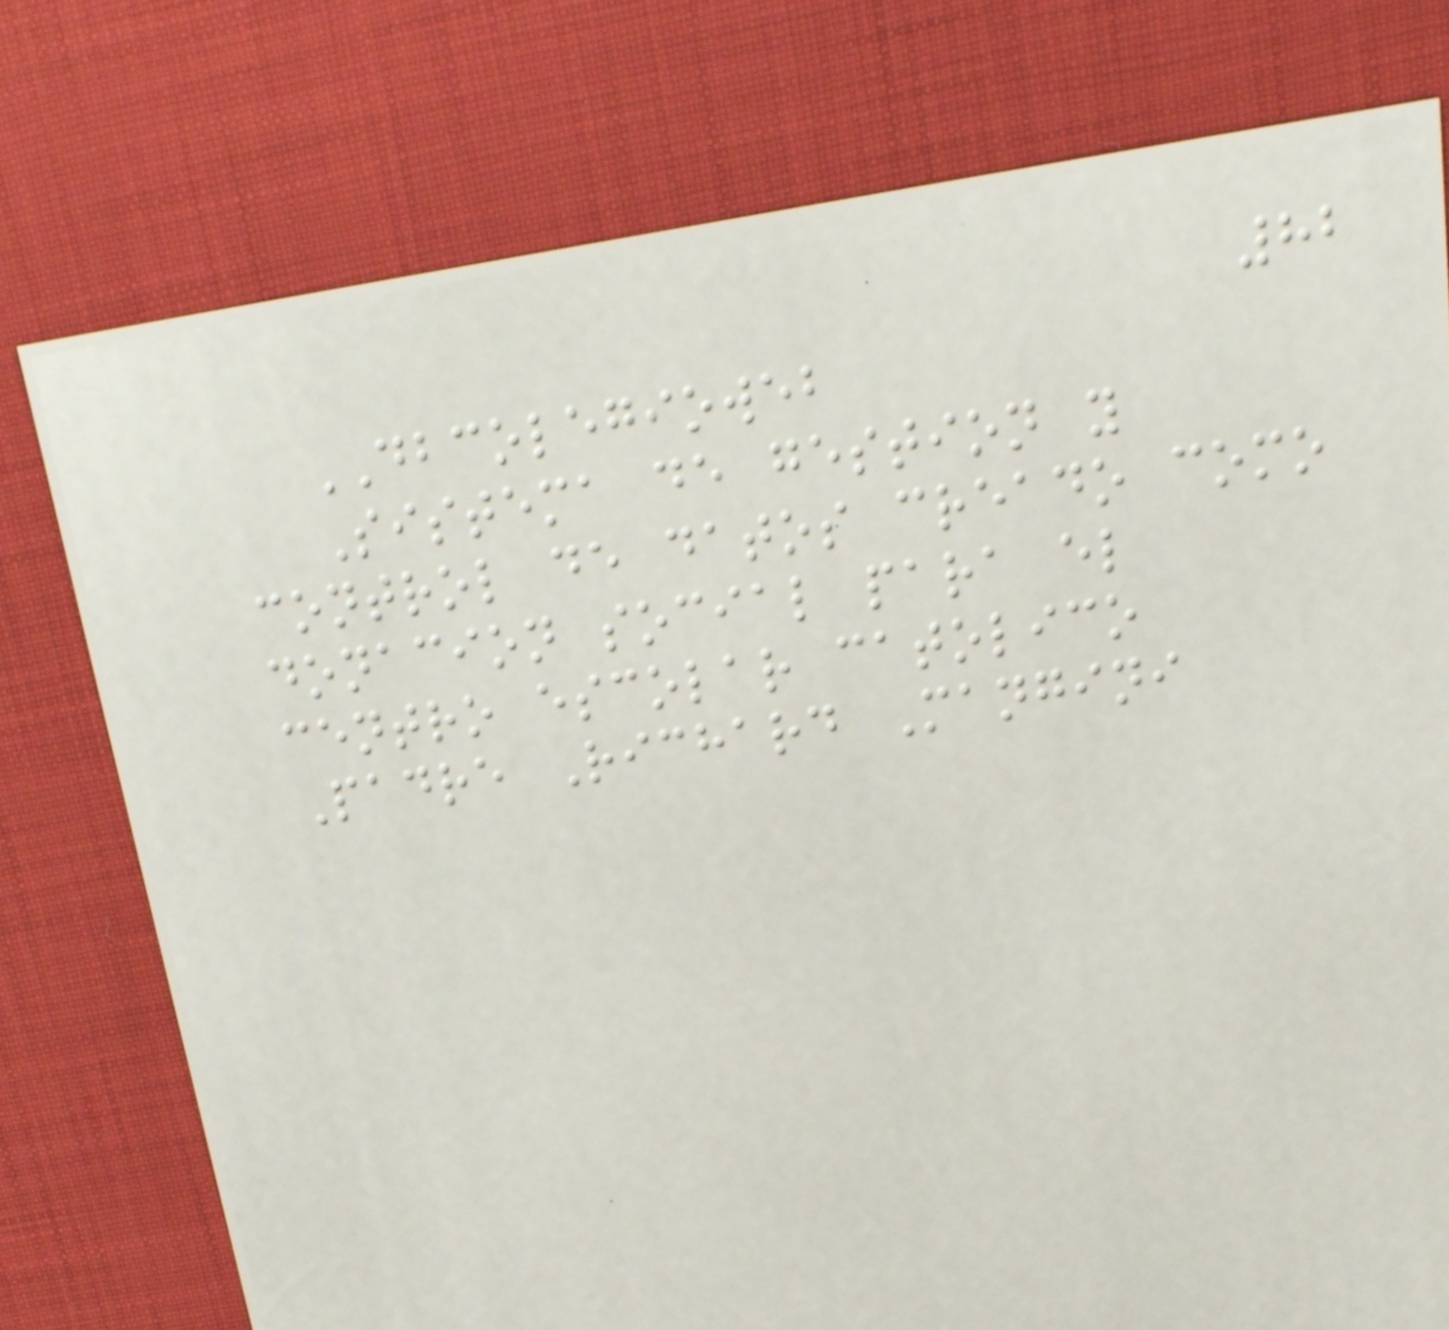82
DBCOLEGIOWEB
Sistema de gestion y
control de datos creado como
donacion social para el
centro escolar catolico
Padre Richard Mangini
